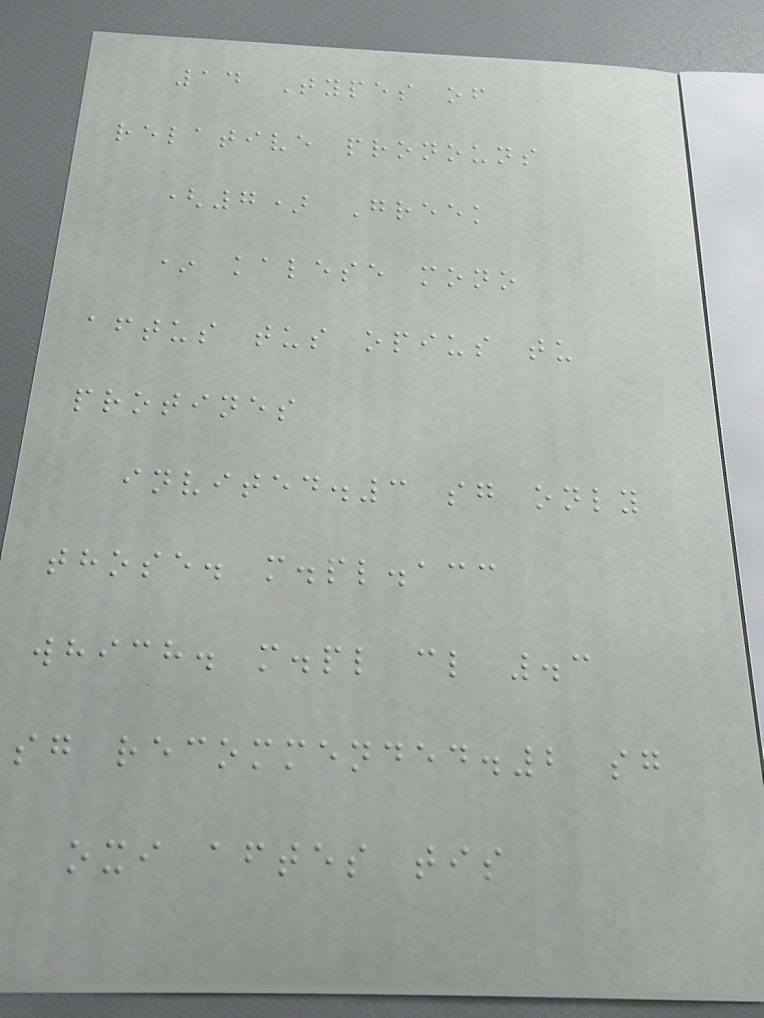14 Types of
relative pronouns
(7) Greek
* kalese mono
aftus tus opius tu
protines
invited.3 sg only
those. m.pl.acc
which. m.pl cl .3
sg recommended.2 sg
oxi aftes tis
